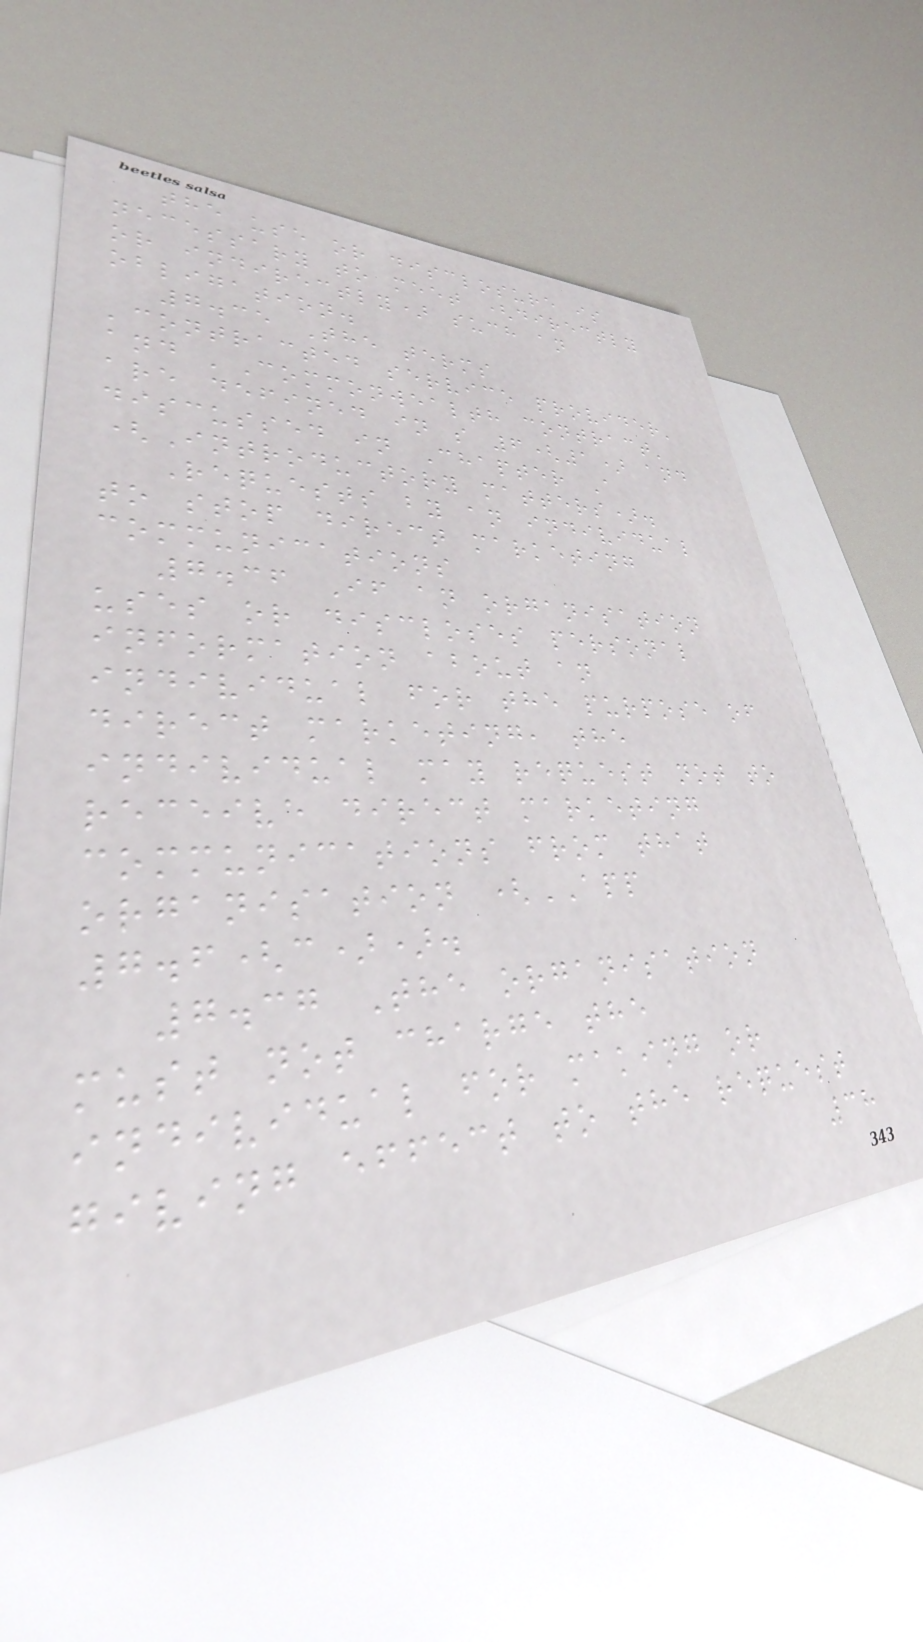the use or disclosure is
necessary to meet (directly
or indirectly) such an
obligation.
7.35 The terms
'contracted service provider'
and 'Commonwealth contract'
are defined in s 6(1) and
discussed in Chapter A
(Introductory matters).
Requests by an individual
to stop direct marketing
communications
7.36 If an organisation
uses or discloses personal
information about an
individual for the purpose of
direct marketing, the
individual may request not to
receive direct marketing
communications from that
organisation (APP
7.6(c)).
7.37 The organisation
must not charge the
individual for making or
giving effect to the request
38
